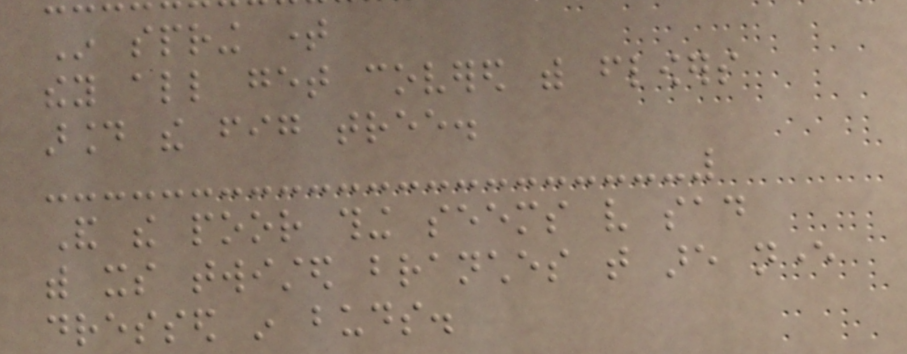In spring time
they all get covered with flowers
around the fig tree.
And the poor thing seems very sad
with its twisted branches that are never
dressed in buds.
